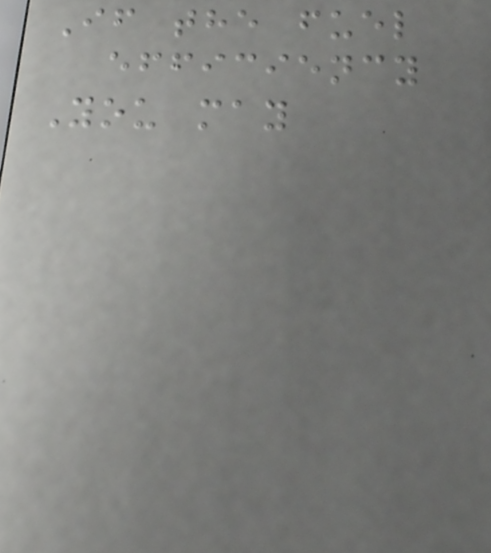If the fuel
efficiency
You may
